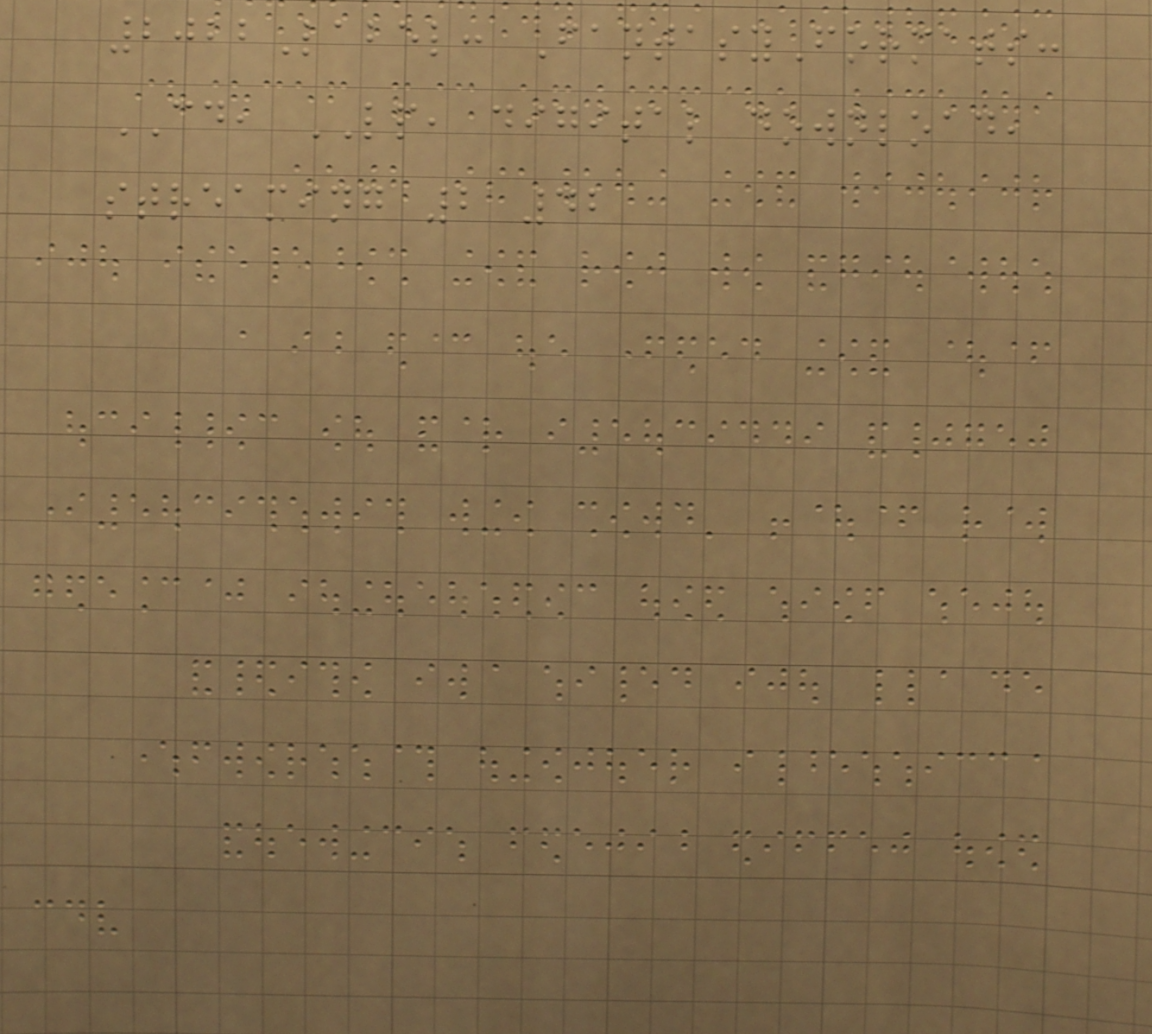2022Label: FantasyFormats:
CD, LP, digital download,
streaming 2 42
